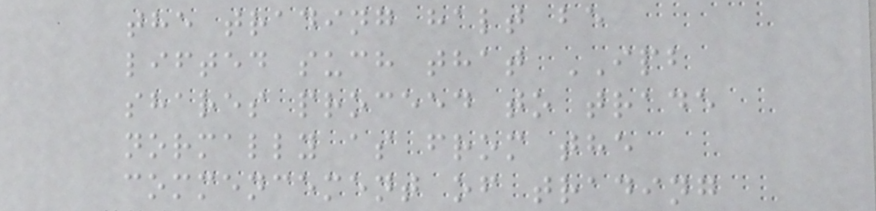the trading halt be
lifted such that IPB
shares proceed to trade
normally as from the
commencement of trading
